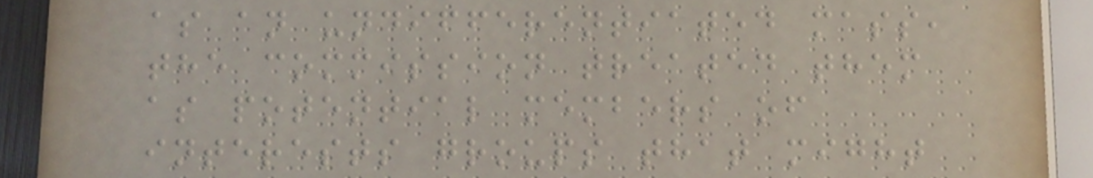as an undifferentiated mass,
the commission treated them
as potential members of
interests groups that might
